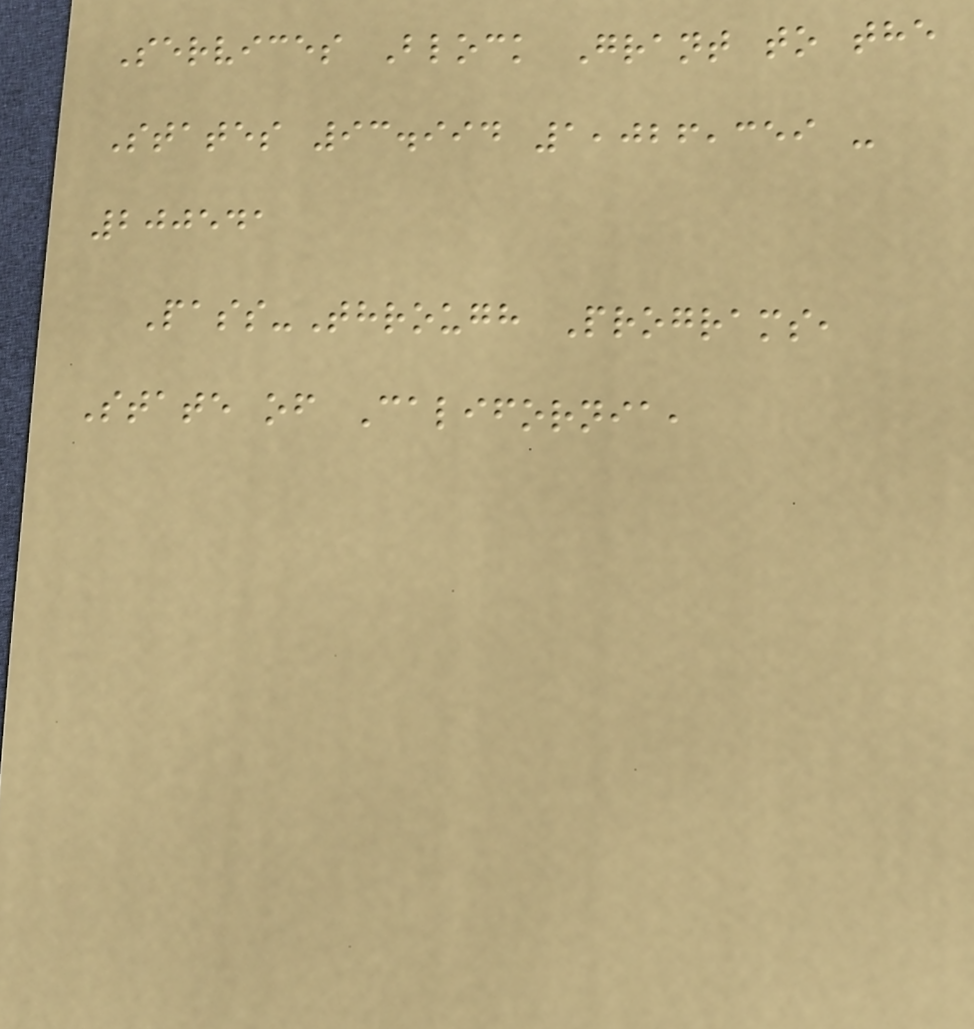Services Block Grant to the
States 93.994 1,026,359 -
200541
Pass-Through Programs,
State of California,
